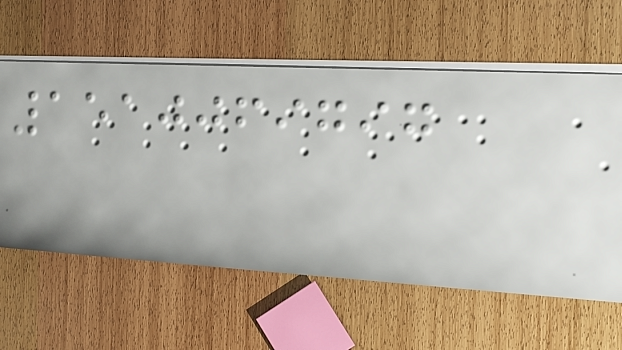1510069797
